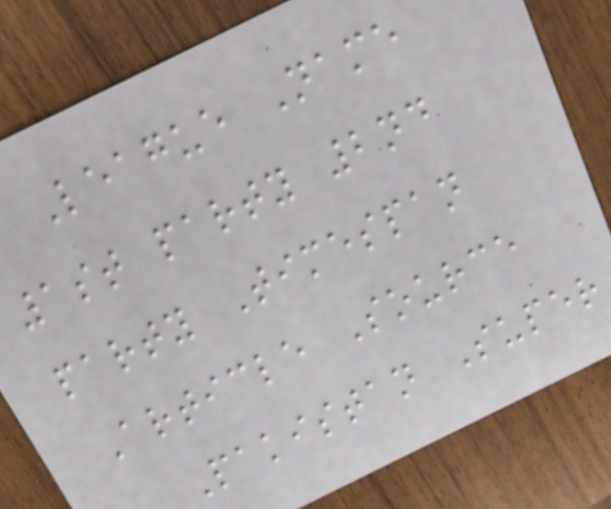League Name
1st party 2nd
party Timespan
Article Source
Pakistan Super
